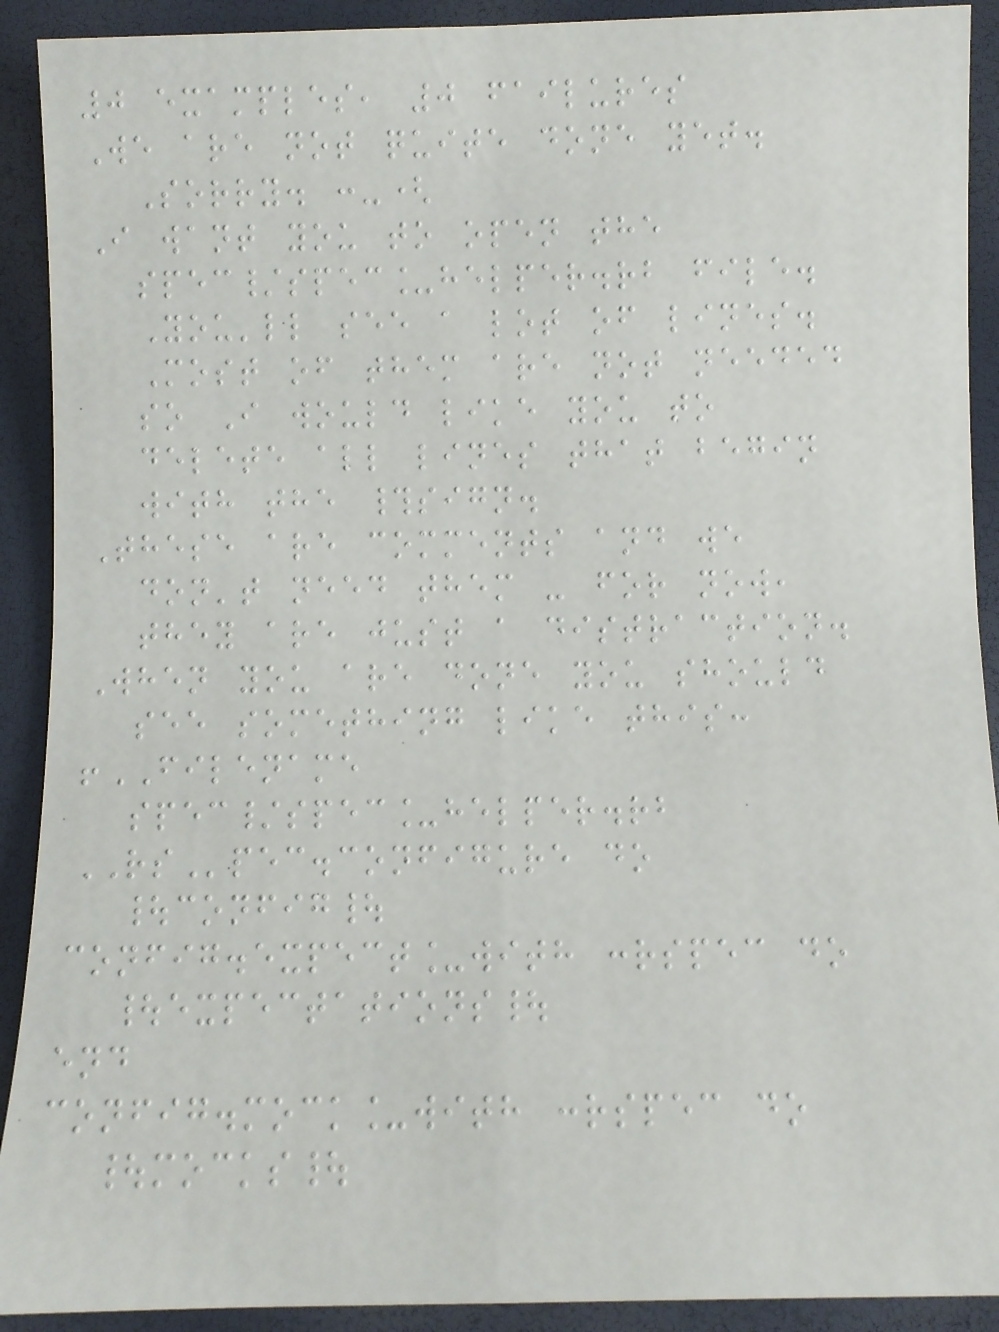0 examples, 0 failures
We are not quite done yet.
Sorry. :-(
I want you to open the
spec/spec_helper.rb file.
You'll see a lot of lines.
Most of them are not needed
so I would like you to
delete all lines that begin
with the #sign.
These are comments and we
don't need them - for now,
they are just a distraction.
When you are done you should
see something like this:
!FILENAME
spec/spec_helper.rb
RSpec.configure do
|config|
config.expect_with :rspec do
|expectations|
end
config.mock_with :rspec do
|mocks|
